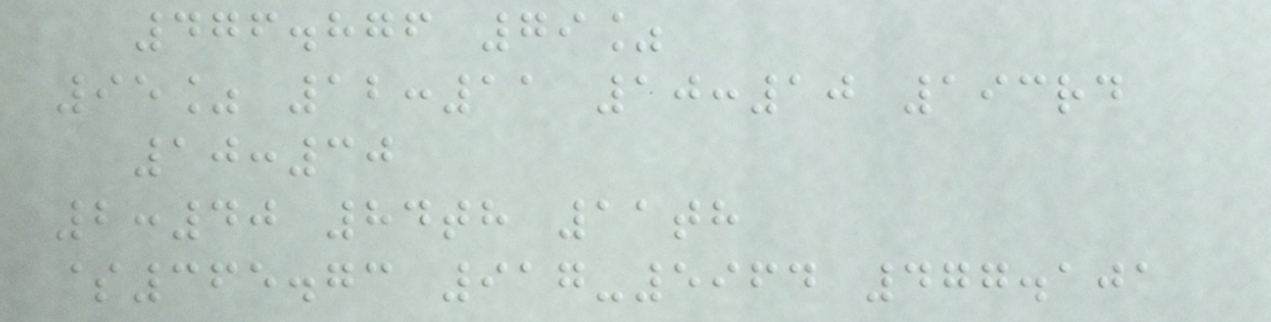476.876 79%
95% 12:11 10:10 193rd
10:30
2:40 84th 11th
$365.73 917-5964 477.101
